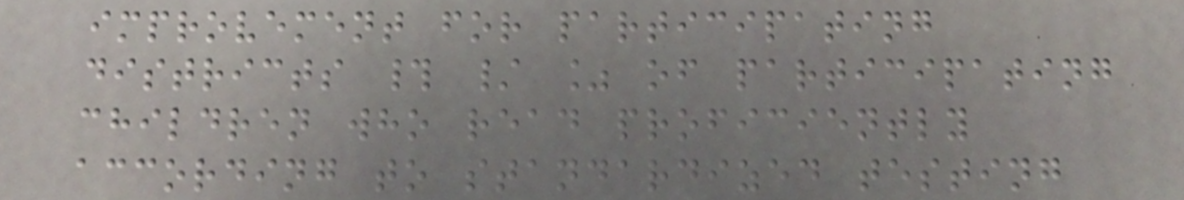improvement for participating
districts # / % of participating
children who read proficiently
according to standardized testing
